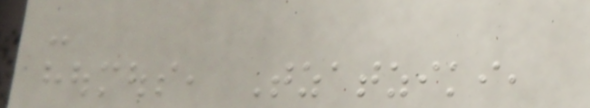-
houmous, Tzatziki,
